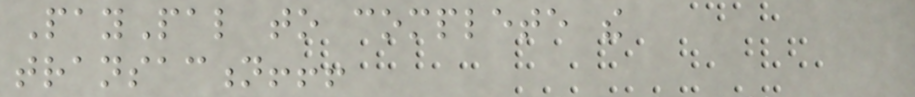PayPal to complete the
transaction!!!
